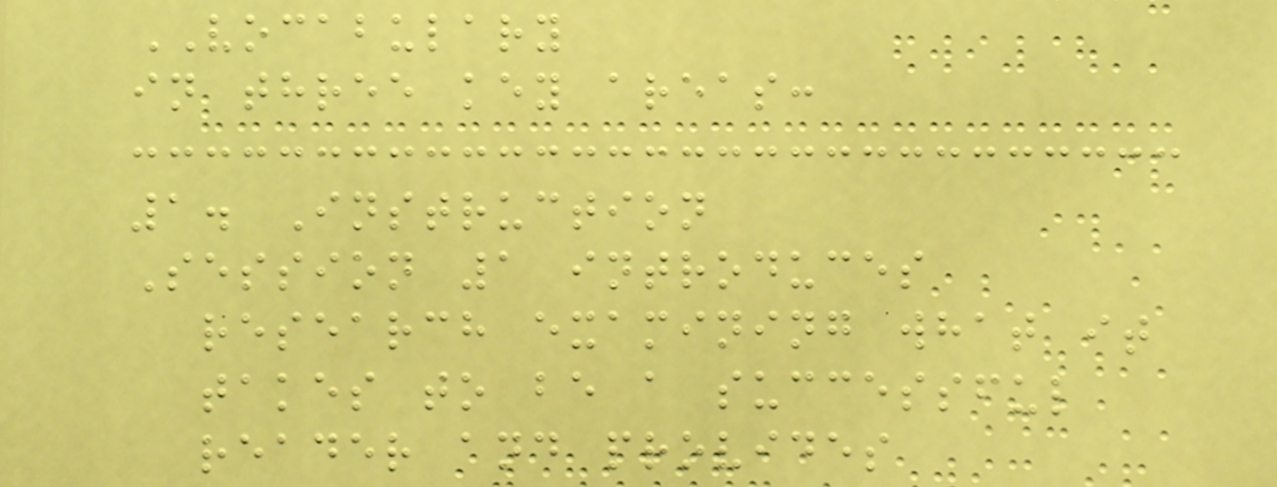VOCABULARY
in three key areas:
1. Instruction
Session 1 introduces
research examining what it
takes to be a successful
reader and provides
